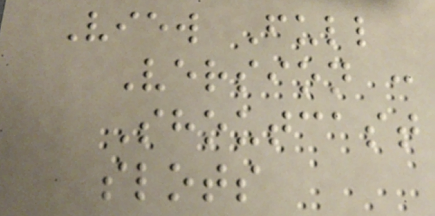View Full
Version :
Shoutcast
slots
